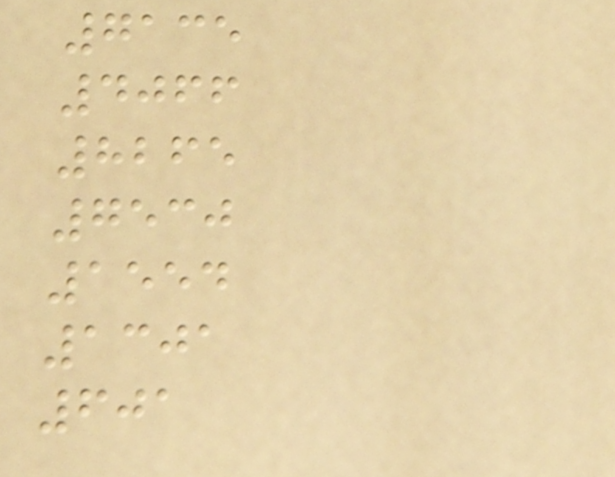7135
4066
8265
7530
1554
1301
601
